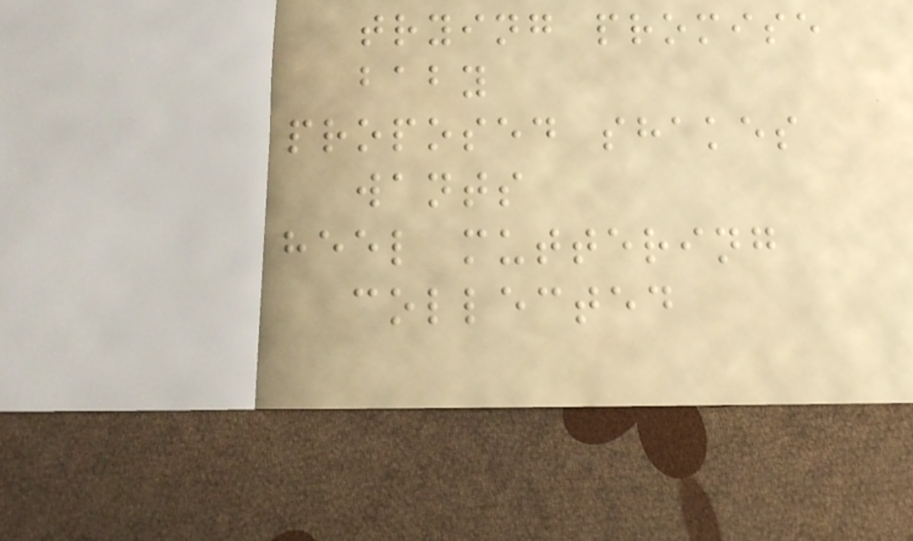trying promise
baby
proposed shakes
wants
heel muttering
collected
